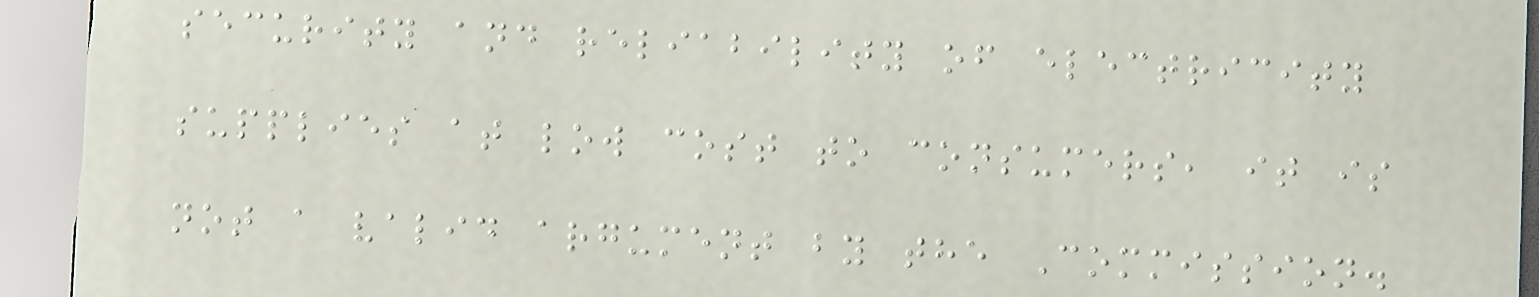security and reliability of electricity
supplies at low cost to consumers, it is
not a valid argument by the Commission.
